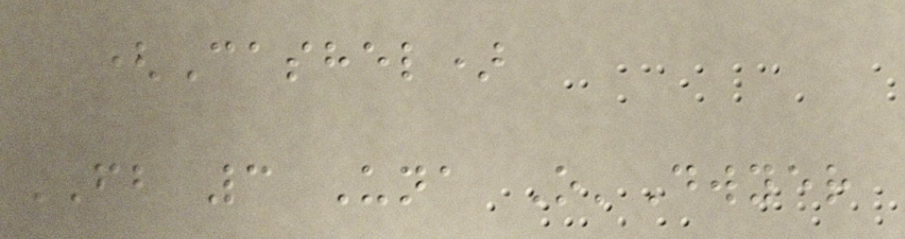(Cashel)
FB 3 Una O'Dwyer
